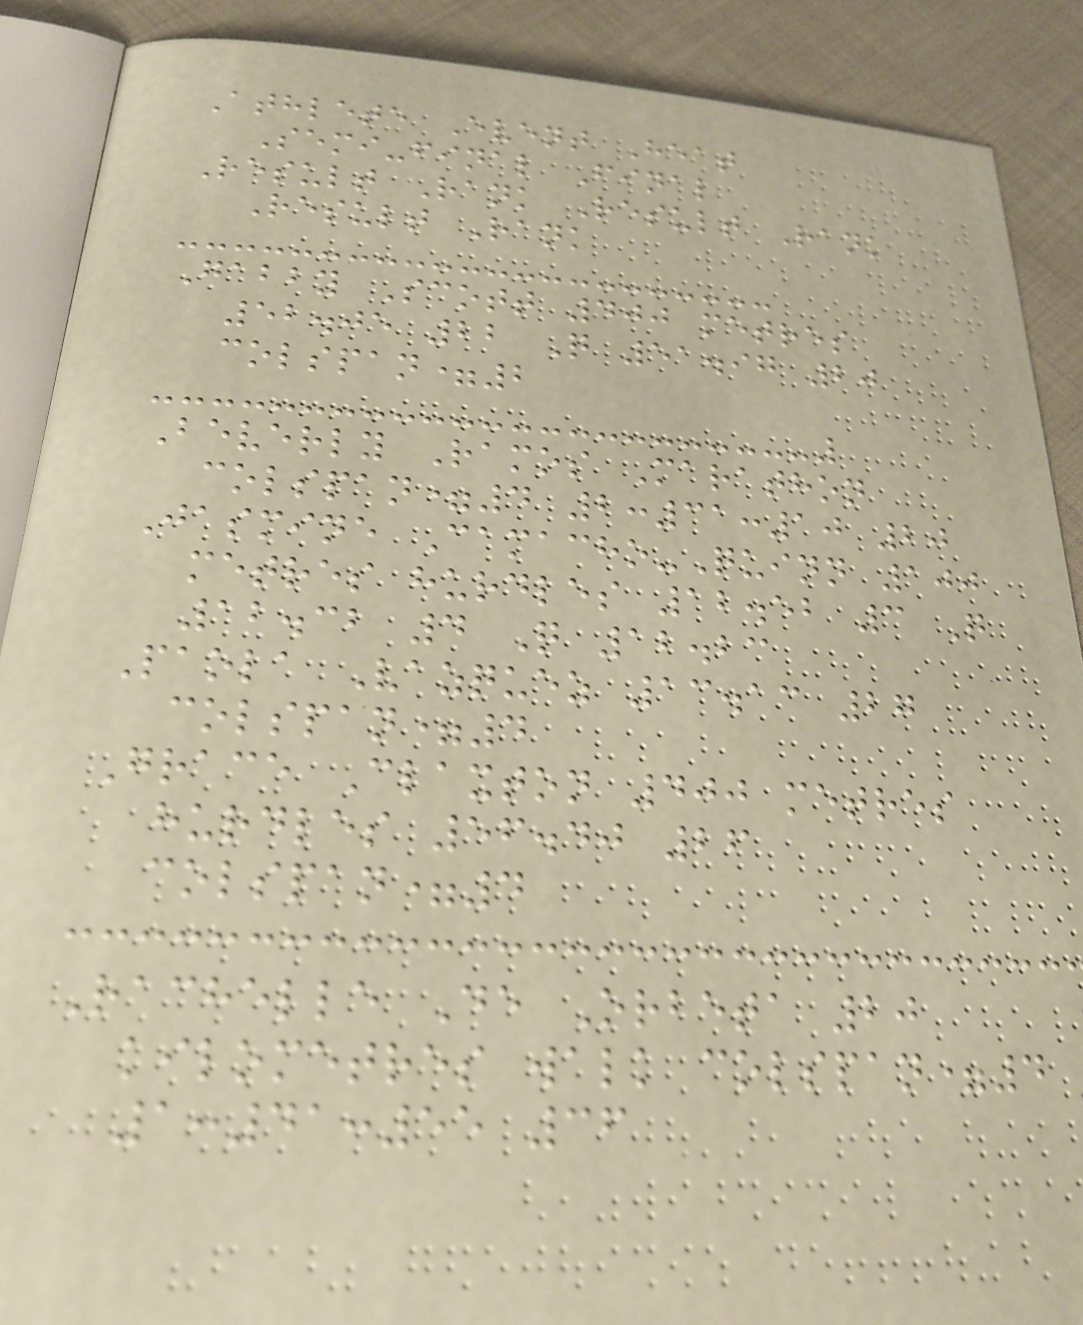Athlete Event Heat
Semi-final Final
Result Rank Result Rank
Result Rank
Gabby Scott 400 metres
52.05 22 Q 51.97 20
colspan=2
Beverly Ramos Marathon
colspan=4 2:31:10 20
Jasmine Camacho-Quinn 100
metres hurdles 12.52 3 Q
12.32 4 Q 12.23
Paola Vazquez 13.13 27
colspan=4
Grace Claxton 400 metres
hurdles 56.40 26
colspan=4
Rachelle De Orbeta 20
kilometres walk colspan=4
1:41:55 36
